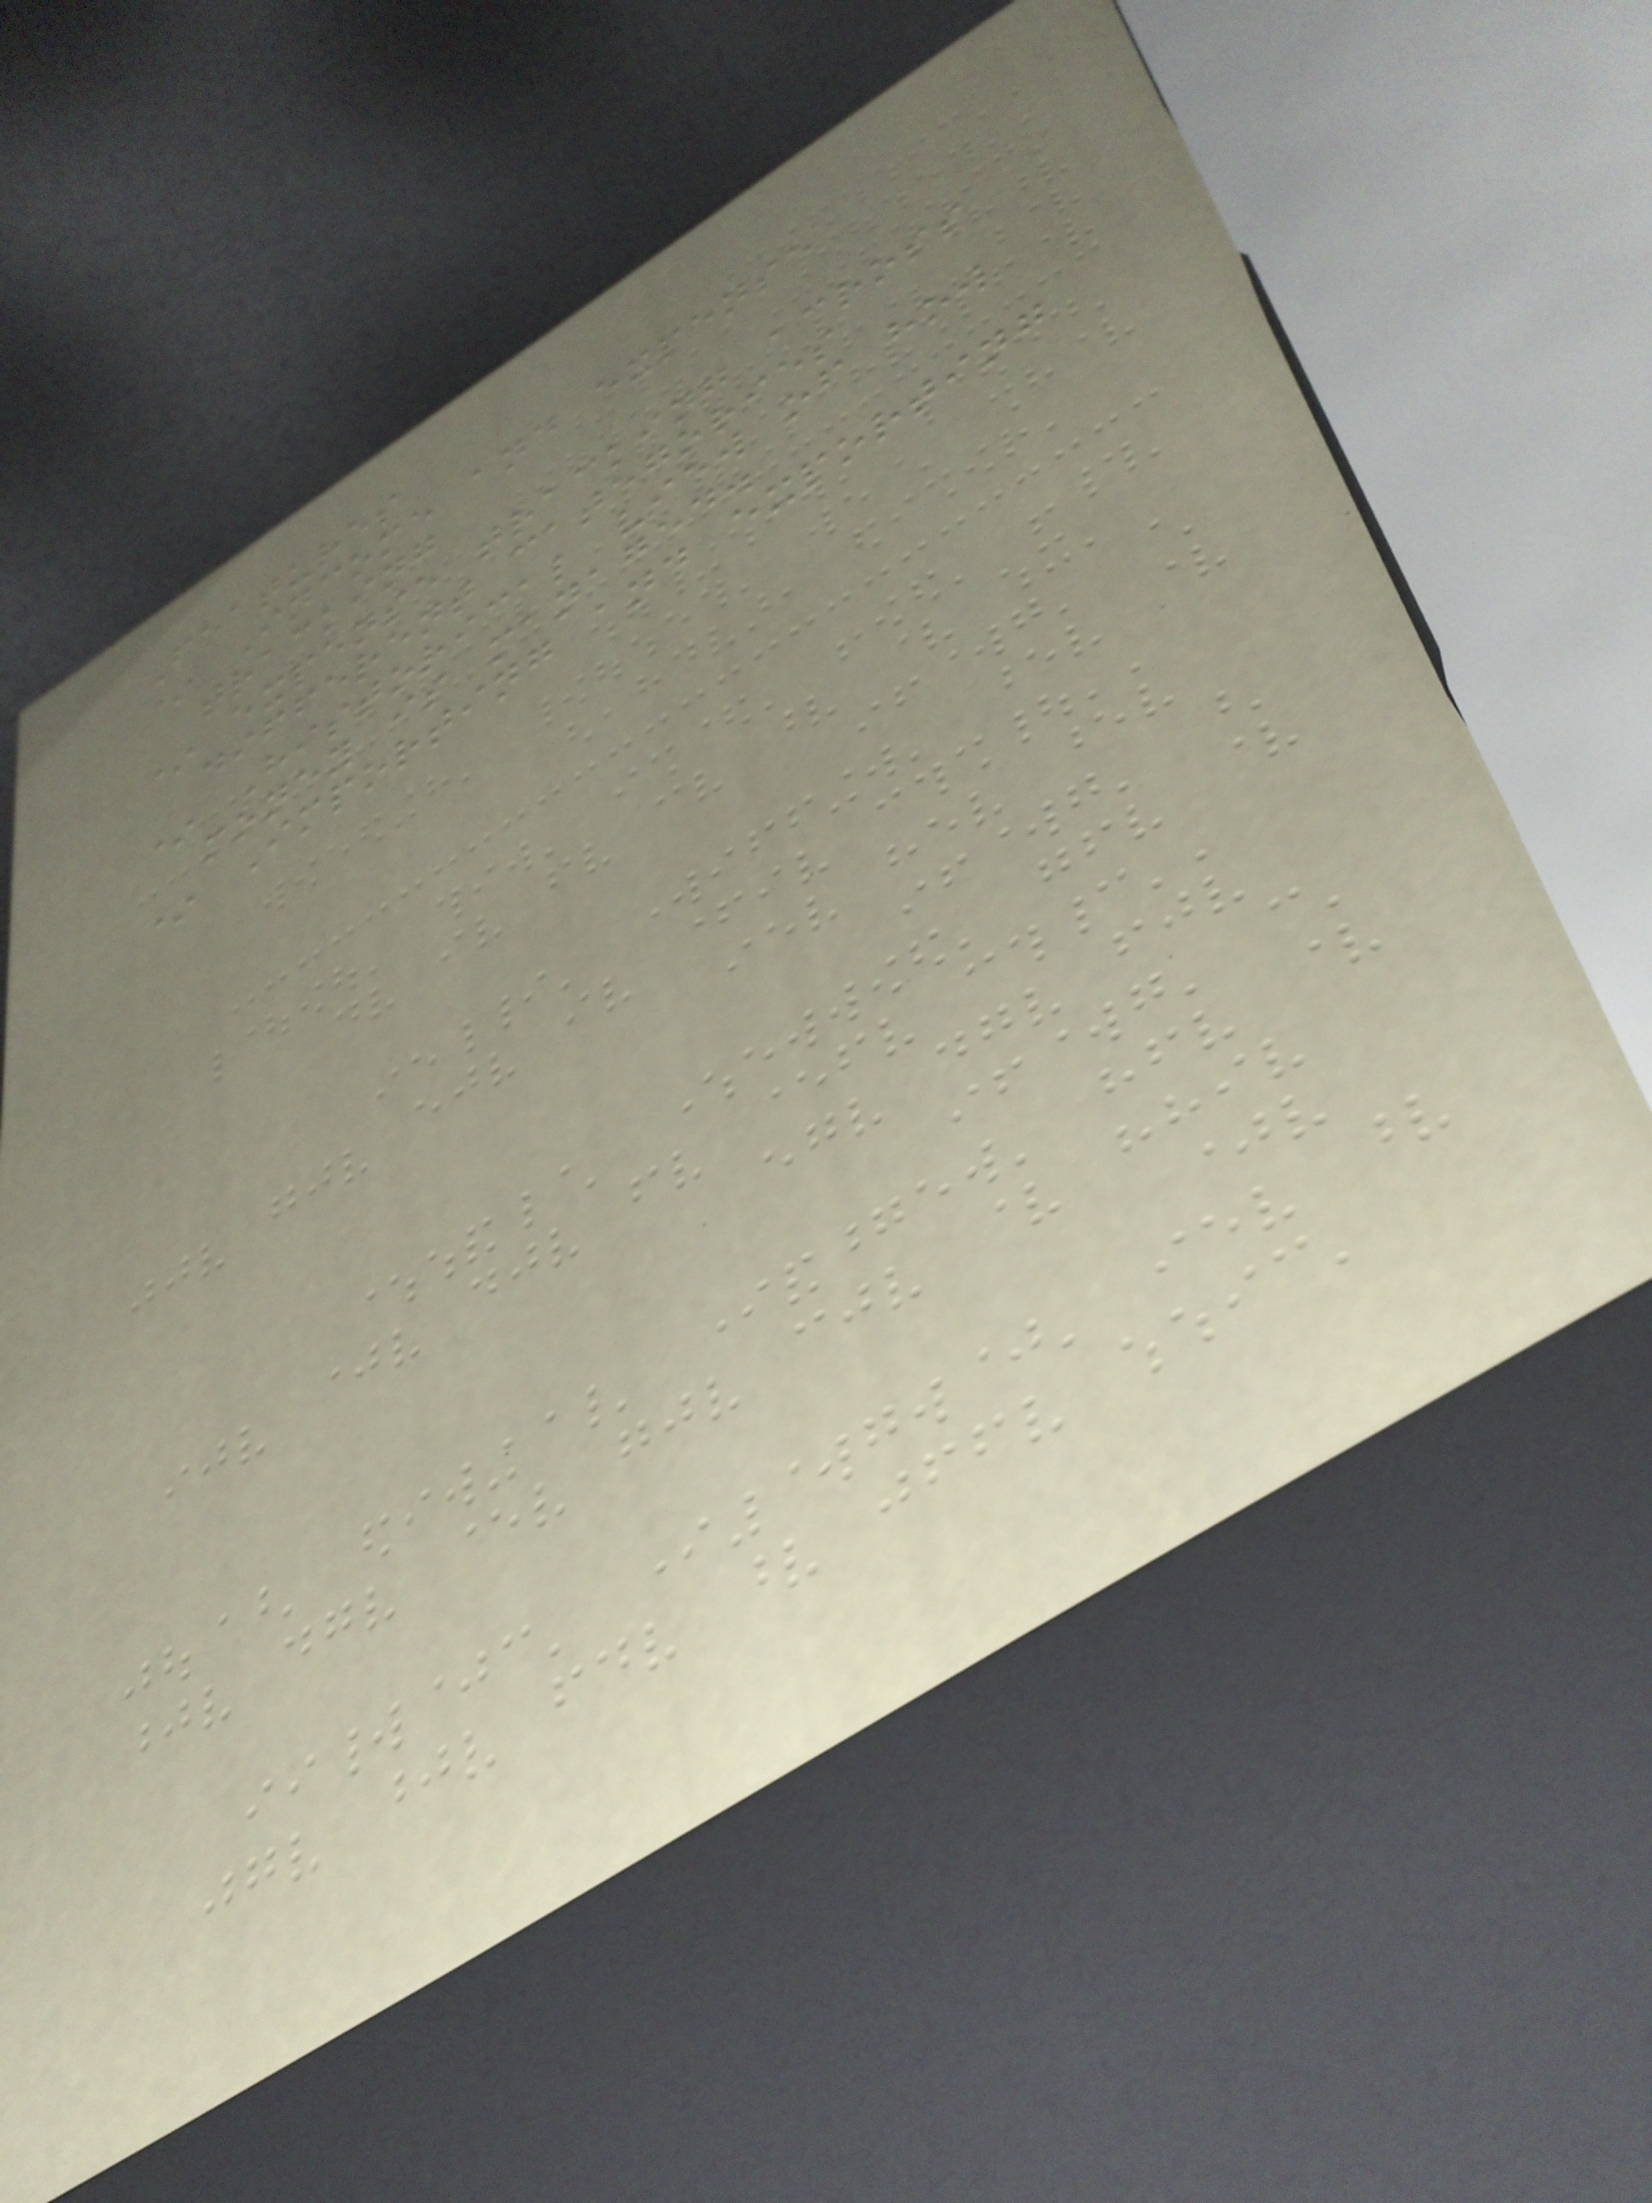Features
* Income and expense
tracking
* expense tracking across
different categories
* Historical view of how
money is managed.
* Importing and exporting
